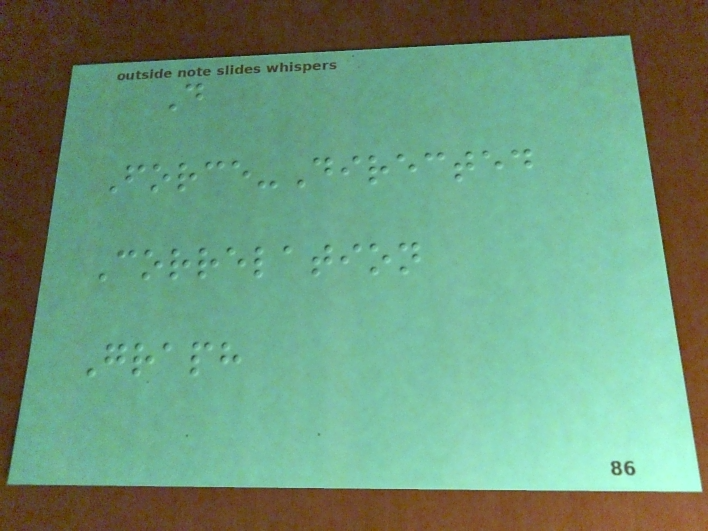D
Force-Directed
Correlation
Graph
